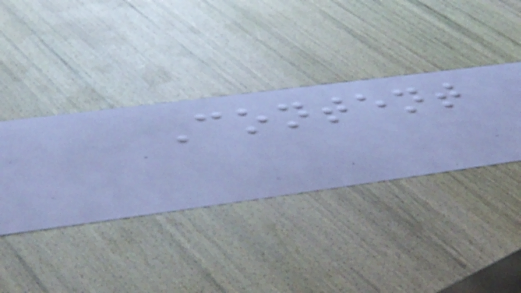Content
